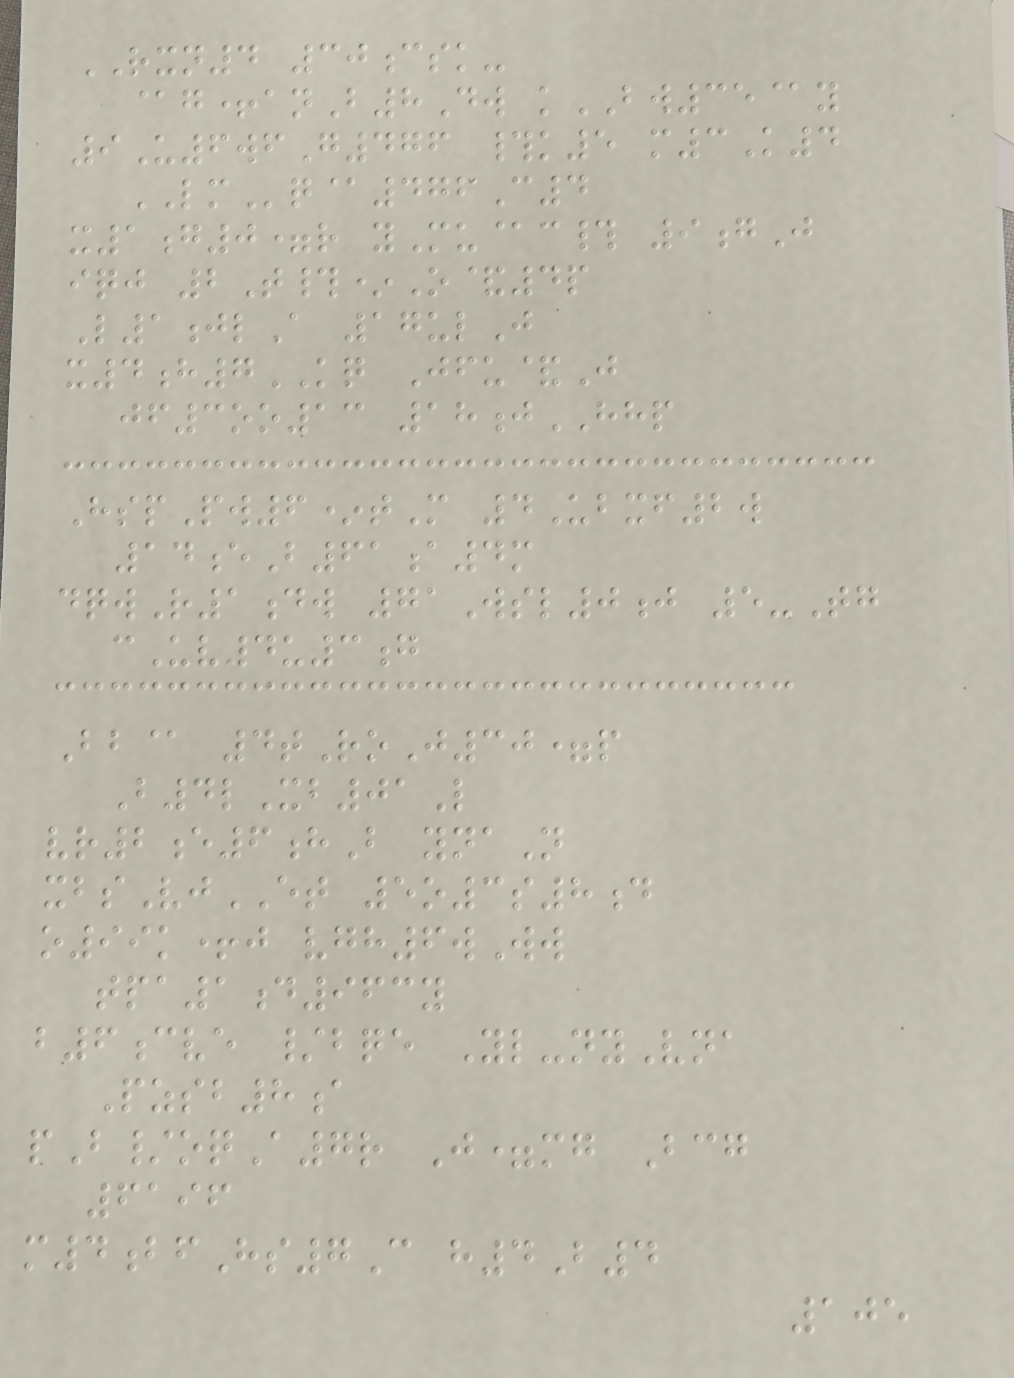RXN4 30csk-
@g+anB8Dw kBW35@y
9U6wfG476 #k5 m3K4
LMq@476C4
x1g0=r yMu@c# 9gJ
iqj 2T#*O&4p
L1jlA 17ulJ
x4h7KQ Jfu&J
jf3oo13 18jHHP
HspPw6*tM 4Ubxf2w
14eB61a4m
dqwR1dw 71Wsl0j 5-Tg
cUv4u3g
Bb@ 4tRoJ30=p
B4lXb01L
vr2e6hB ynaN
xbsVjET 5o3s8d
o99k+j vgh6wWw
tpa1d963y
b6cve /bqe Yl-nyVna
Pzsb8a
pB/oqA7r J=mg Bcg
6196
m4bfHs7C h4B4
105
